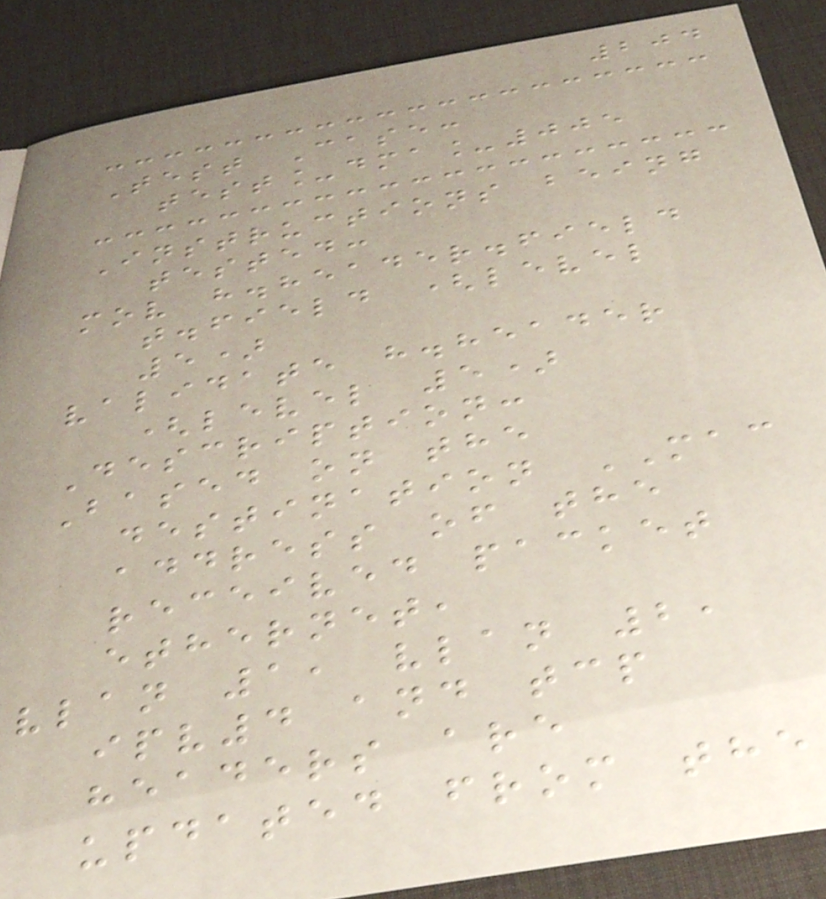204
Test Case:
test_dma_005
Instructions being
tested:
mov h.header.field
t.field (level
5)
validate h.header
(level 5)
Description:
Based on the
destination MAC
address of the
received packet
ethernet,
vlan 1, vlan 2,
ipv4 and tcp
headers are
updated from the
